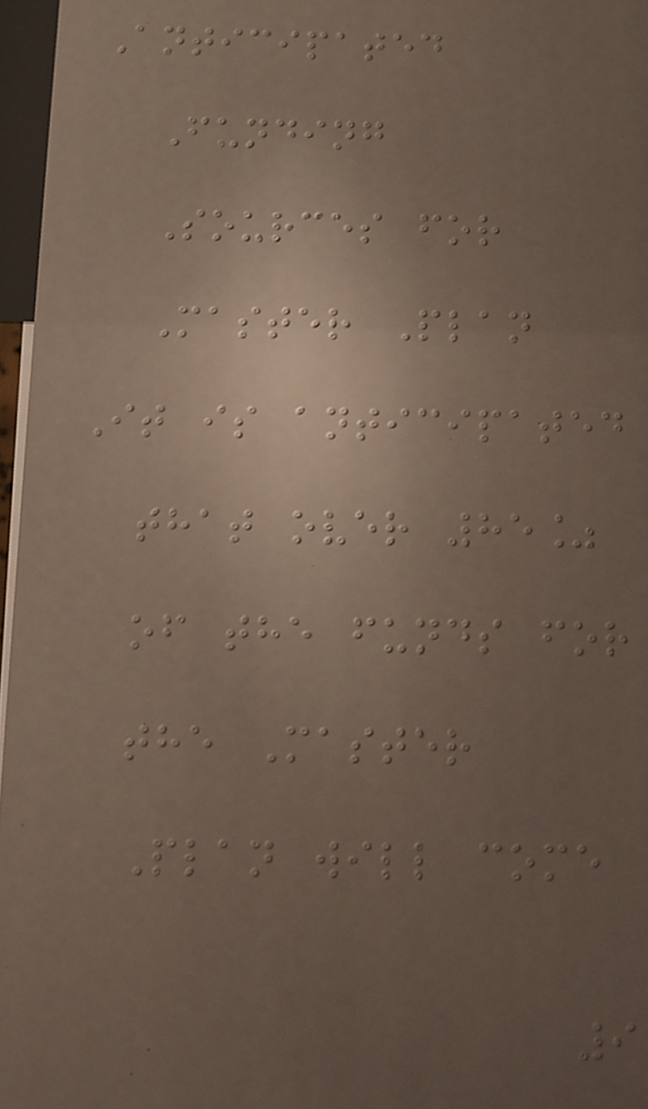Anticipated
Funding
Sources for
Master Plan
It is anticipated
that over 85%
of the funds for
the Master
Plan will come
9
